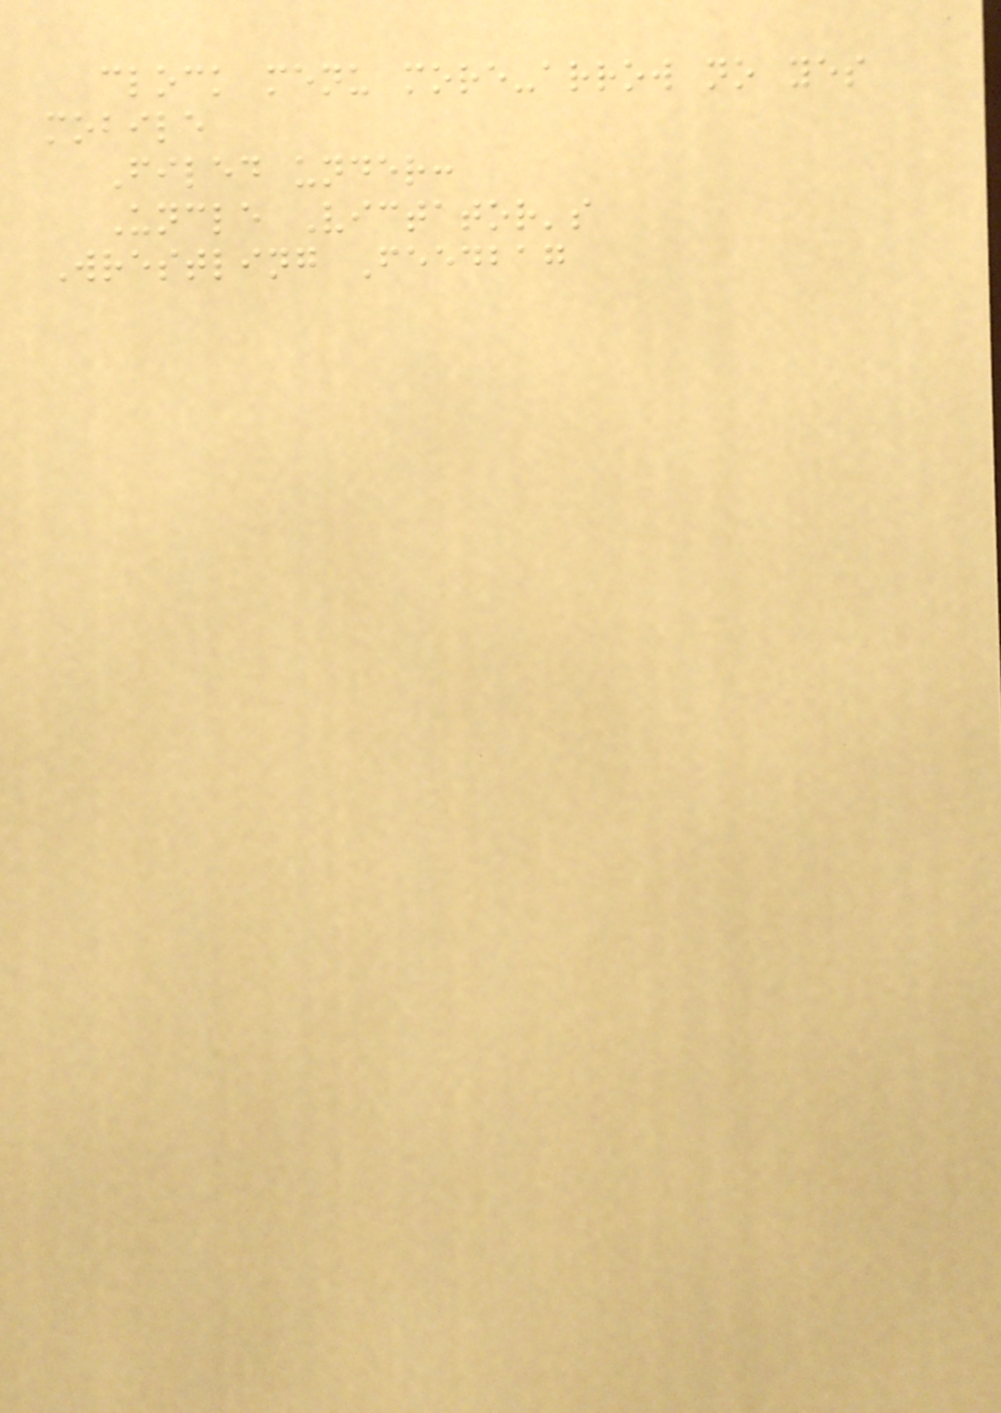clock menu more-arrow no yes
mobile
Filed under:
Uncle Victator's
Wrestling Feedbag
